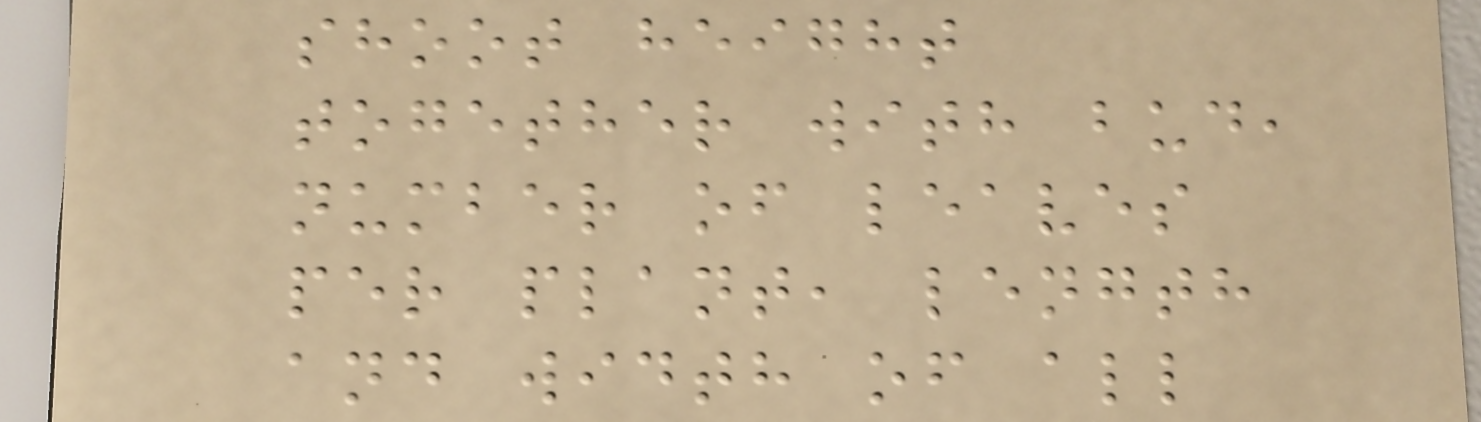shoot height
together with bud,
number of leaves
per plant, length
and width of all
